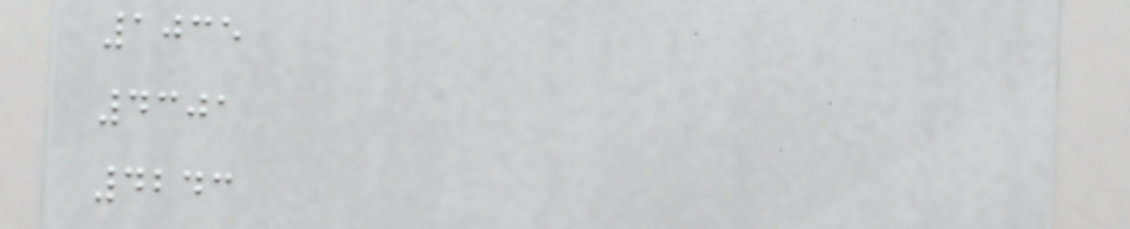1035
4301
4243
